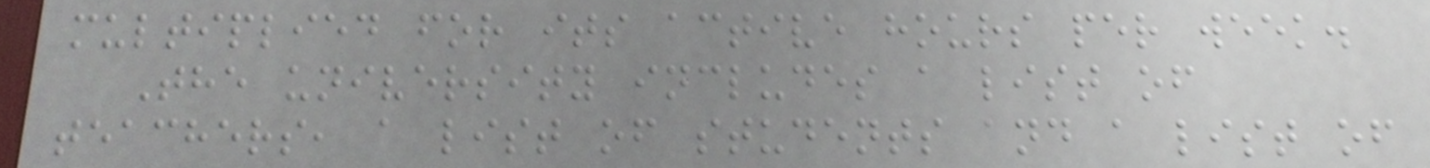multiplied for its active hours per week.
The university includes a list of
teachers, a list of students and a list of
